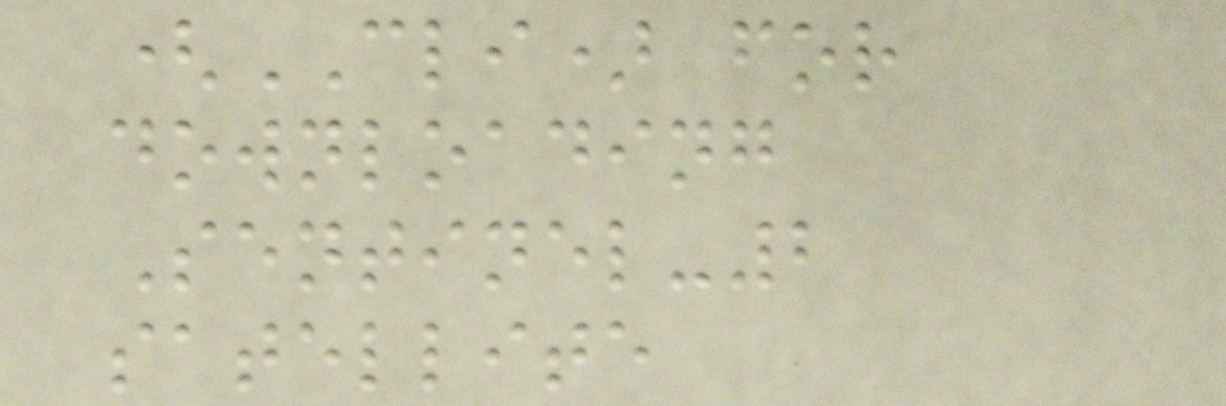(CLI) for
downloading
Sentinel-2
satellite
